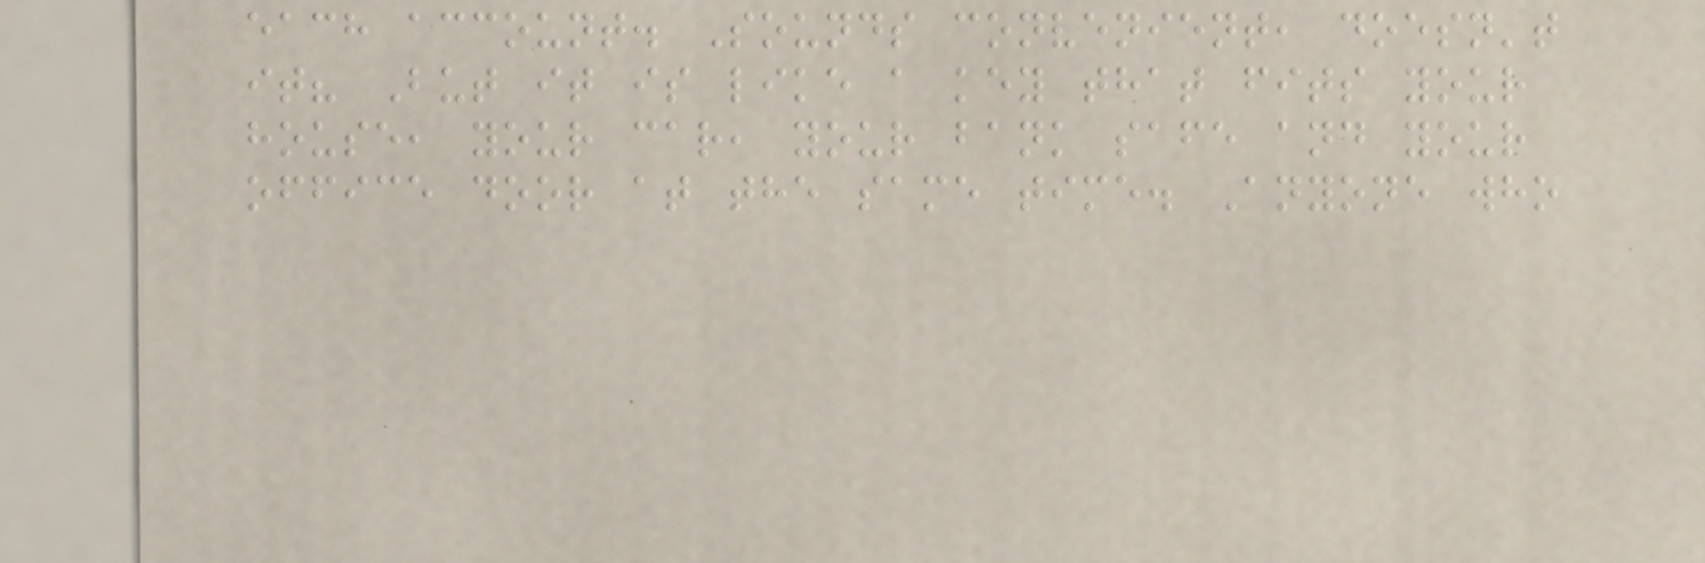each account. Sounds convenient, doesn't
it? But it is like a key that fits your
house, your car, your bank safe and your
office door at the same time. Anyone who
